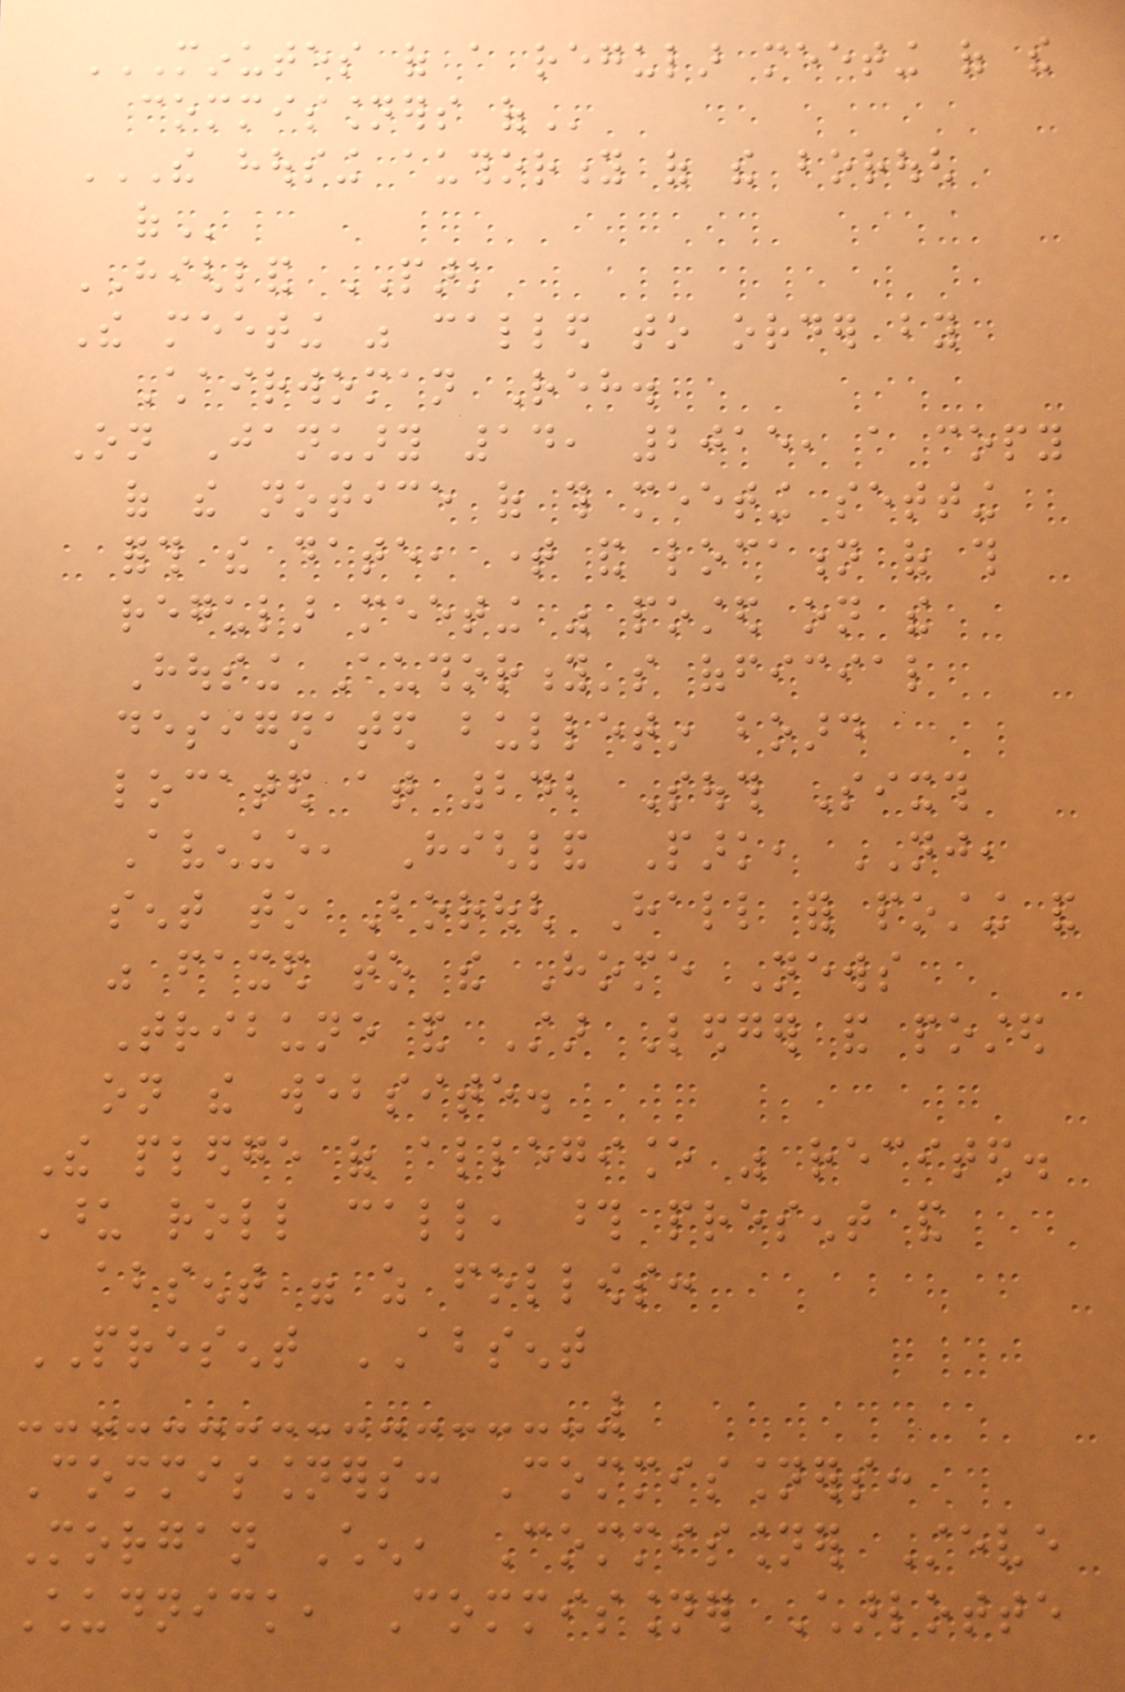MINUTES OF A REGULAR MEETING OF THE
COMMISSIONERS OF
THE HOUSING AUTHORITY OF THE BOROUGH
OF
HIGHLAND PARK
The meeting was called to order by
Chairwoman Reh.
On January 14, 2015, a copy
of the notice of this meeting setting
forth the date, time and location of this
regular meeting was posted on the
Housing Authority's official
designated bulletin board
located at 242 South Sixth
Avenue, Highland Park, NJ,
sent to Borough Hall for posting and
was faxed to the Home News
Tribune and Star Ledger and posted
on the website.
The pledge of allegiance was recited.
Upon roll call, those present and
absent were as follows:
PRESENT ABSENT
Commissioners: Commissioners:
Morgan Chen, Commissioner Steve
Chudnick, Commissioner Charlotte
